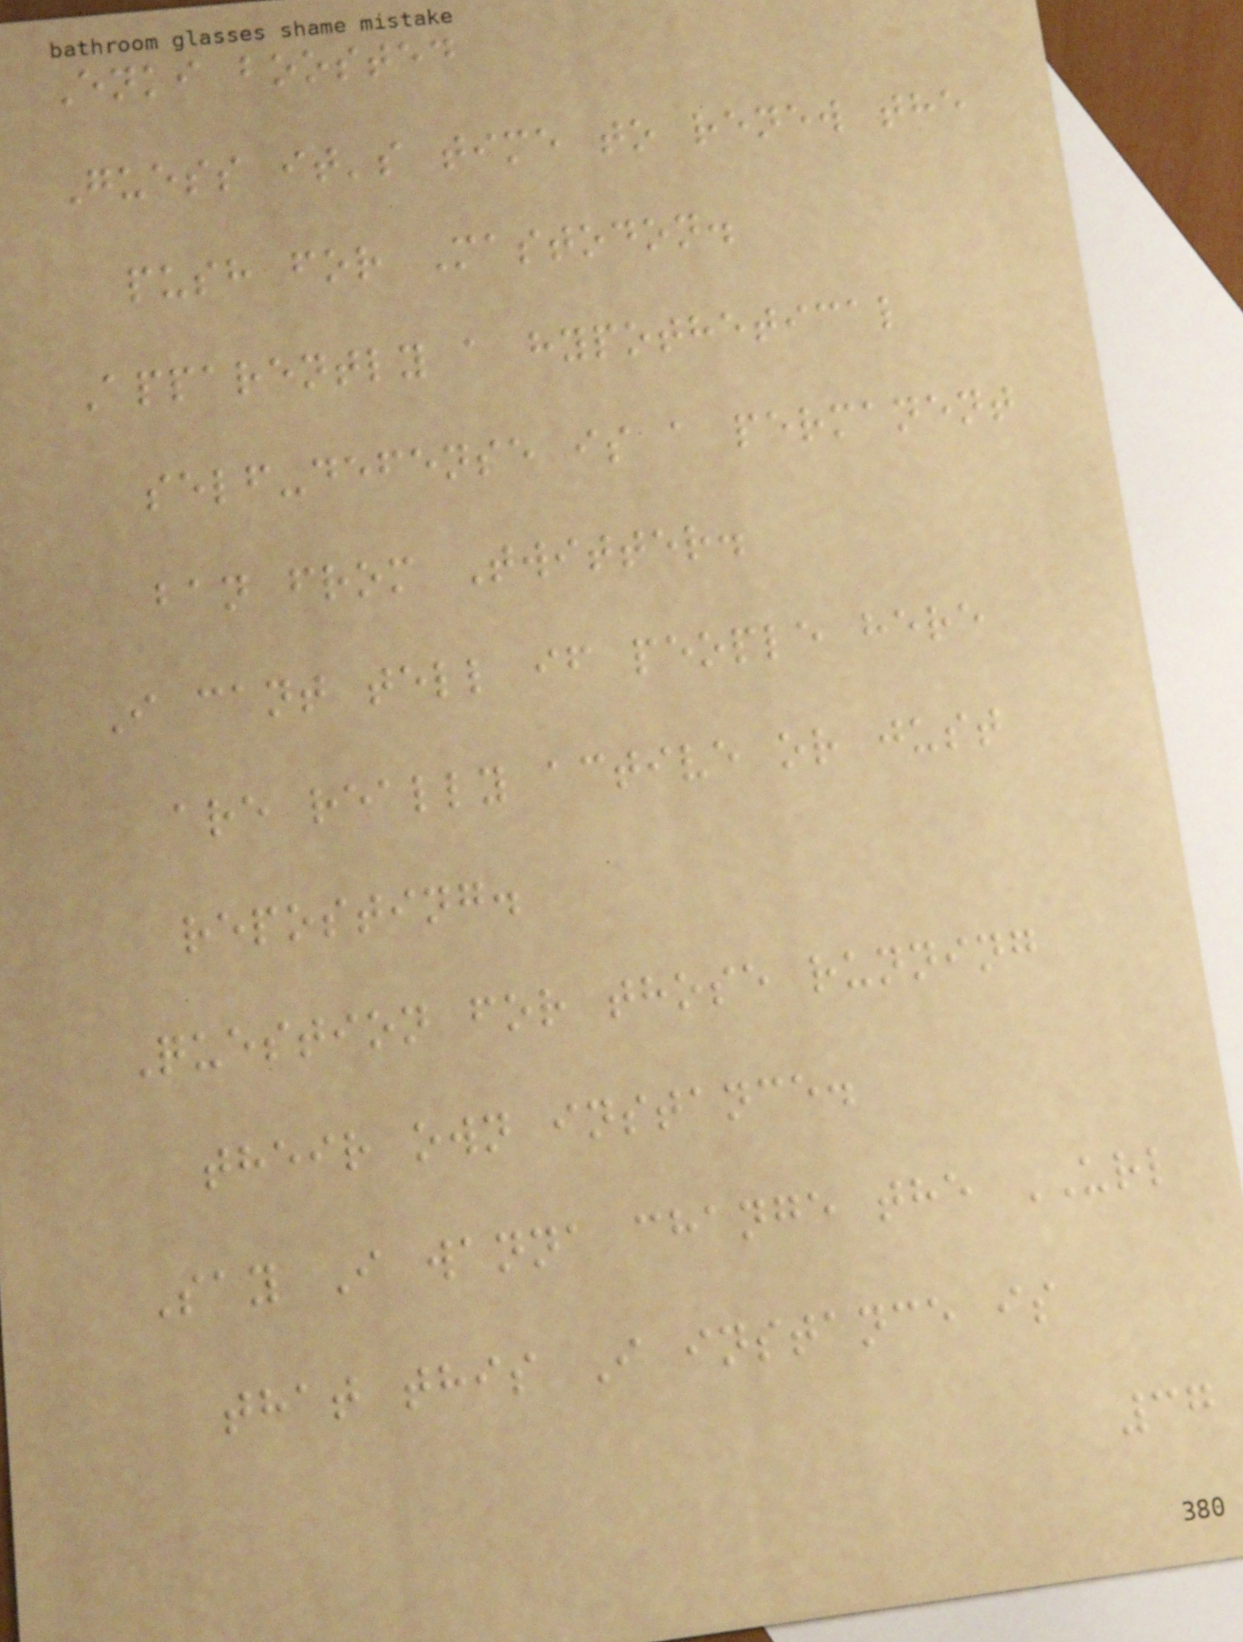Enki boosted
Guess it's time to renew the
push for Mastodon.
Apparently a hypothetical
self-defense is a permanent
ban from Twitter.
I cant tell if people here
are really active or just
reposting.
Question for those running
their own instance.
Say I wanna change the URL
that this I instance is
37
